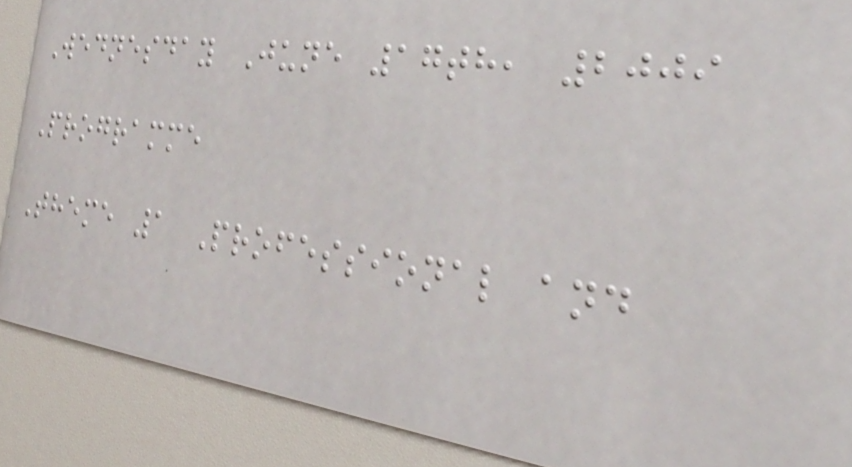Wednesday June 17th, 2009
Programme
Theme 1 Professional and
